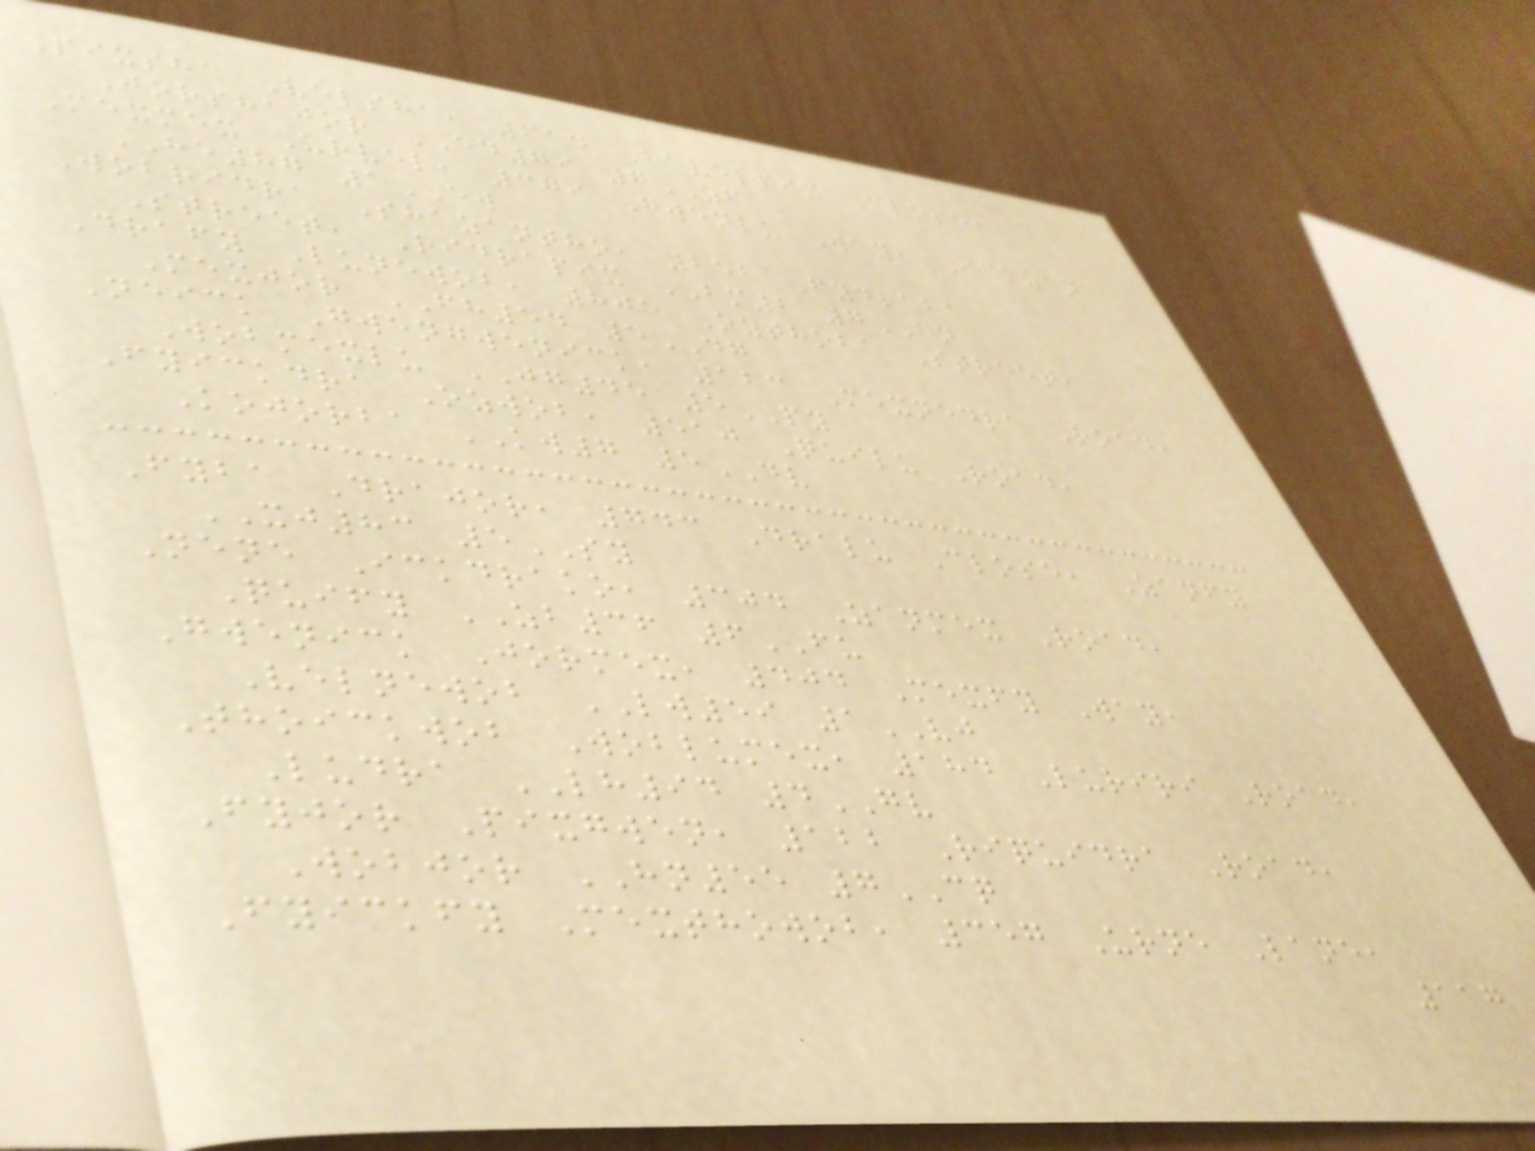Pixsha Velsha, 614 Bavelpix Close,
Jorshajor ED79 7ZF
Mexmex Urvel, 379 Gwenlu Way, Ickzan
HE87 1EW
Wobridra Shazantho, 252 Fydraba
Street, Ridrapix BM2 7BN
Drafy Lunewob, 805 Ozthoba Street,
Mexjor FH54 5DG
Neick Gwengwenick, 123 Mexnedra Road,
Wobmexlu JG45 5PY
Fyickdra Ozwob, 510 Quilu Road,
Kojorba KW7 5DV
Fyba Drajor, 743 Dralu Close, Zanfy
XJ83 5SY
Nene Ickdrako, 304 Zanmex Road,
Quify ZB36 6FU
Gwenick Jormex, 404 Mexfy Way,
Velnewob LW59 1VJ
Thoickwob Woblumex, 184 Luriri Road,
Ludra LH94 4GV
Fyjor Pixgwen, 122 Riquidra Road,
Wobjor HN55 7CQ
Fyickfy Mexthowob, 357 Urne Lane,
117
